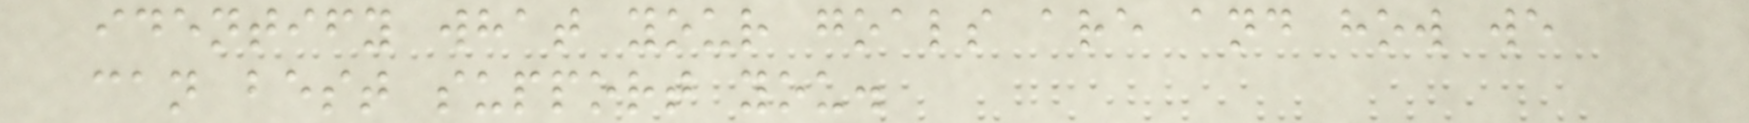identify what your goals are and how we
can best support you.
